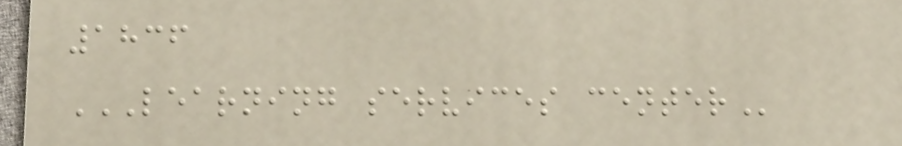1836
LEARNING SERVICES CENTER
